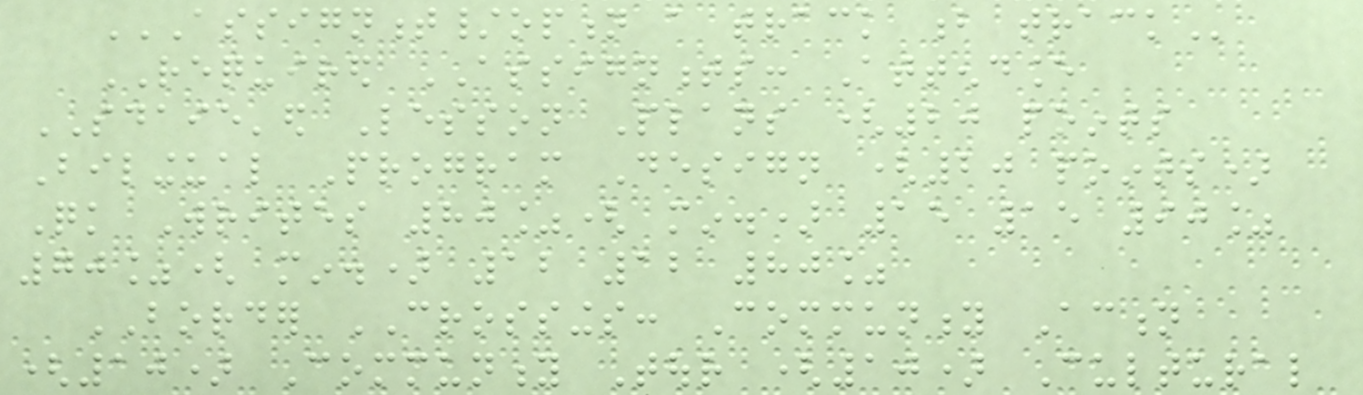ASSIGNMENT/OPTION A TRACK B TRACK
REQUIRED ASSIGNMENTS: Attendance
SDAIE'ed Lesson Plans (20 points
Bilingual Program Design (20 points)
Quick Writes 80%( min.) 15 15 90%
70%( min.) 12 12 80%
BORDER CROSSINGS: Community Action
(10) Community Tour (10) Cultural
